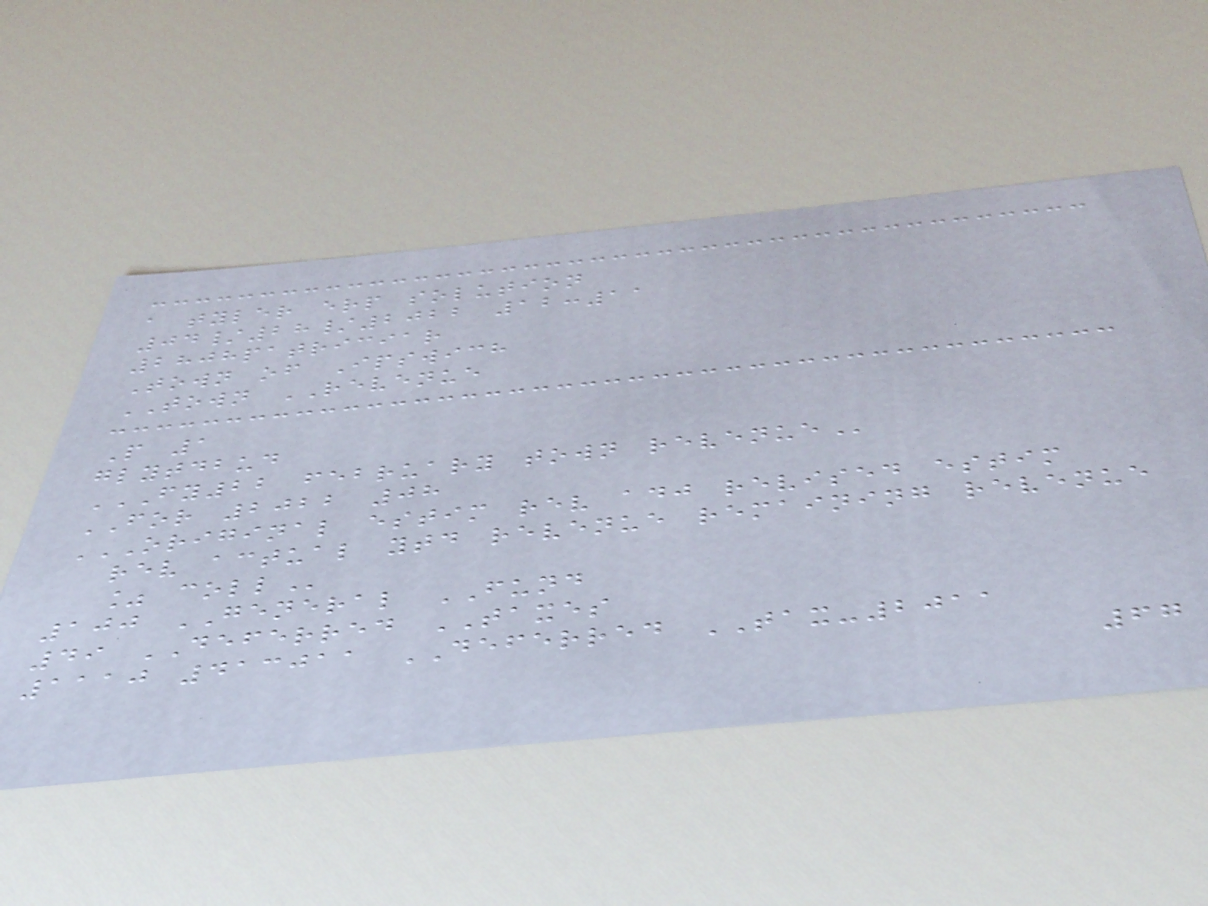a tyler erp solution
04/28/2022 12:11
2808patriciar
Town of Ipswich
TOWN REVENUE
P 1
glytdbud
FY22 FEBRUARY TOWN REVENUE
FOR 2022 08
ORIGINAL ESTIM REV ADJ REVISED ESTIM
REV ACTUAL YTD REVENUE REMAINING REVENUE
% COLL
100 GENERAL FUND
49 DEFERRED TAXES
1110 413011 DEFERRED TAX-2011
67
